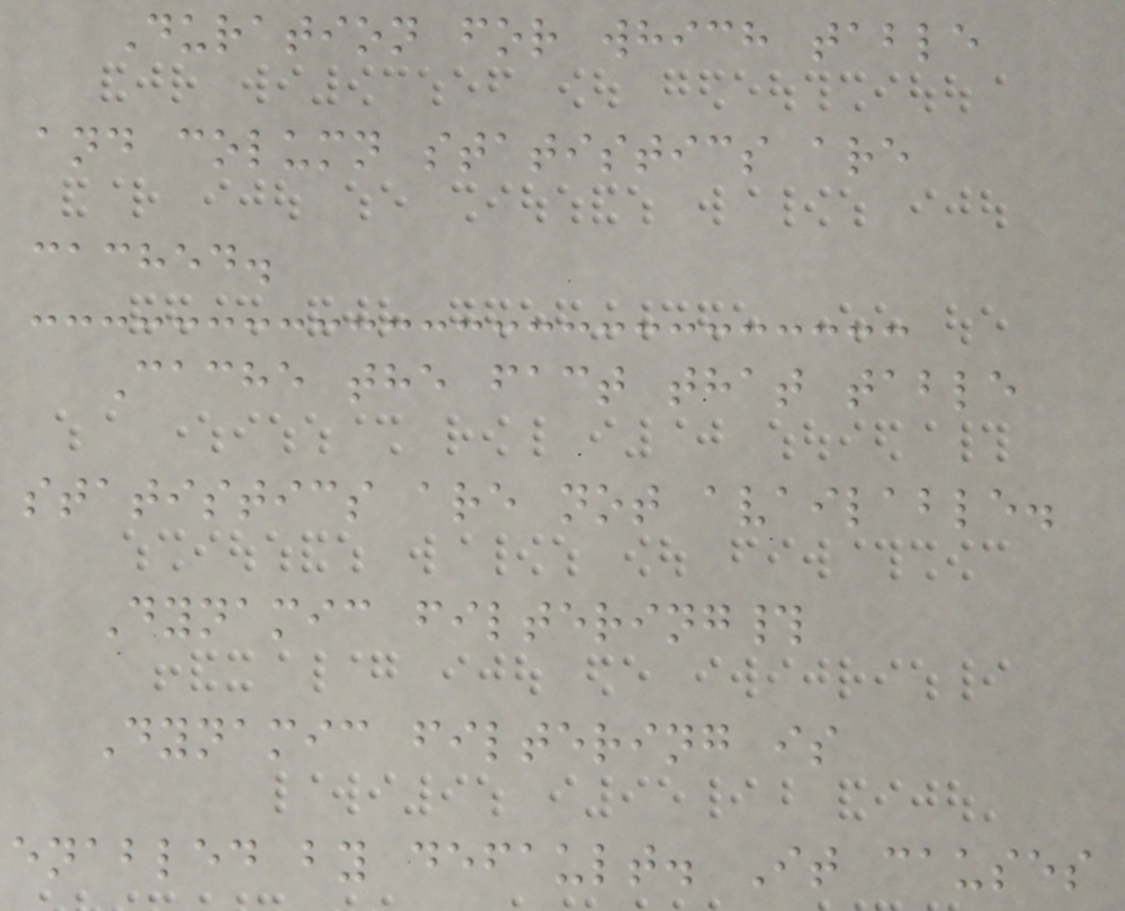Duration for which table
and column statistics are
cached.
Cache the fact that table
statistics are not available.
Dynamic filtering#
Dynamic filtering is
enabled by default. It causes
